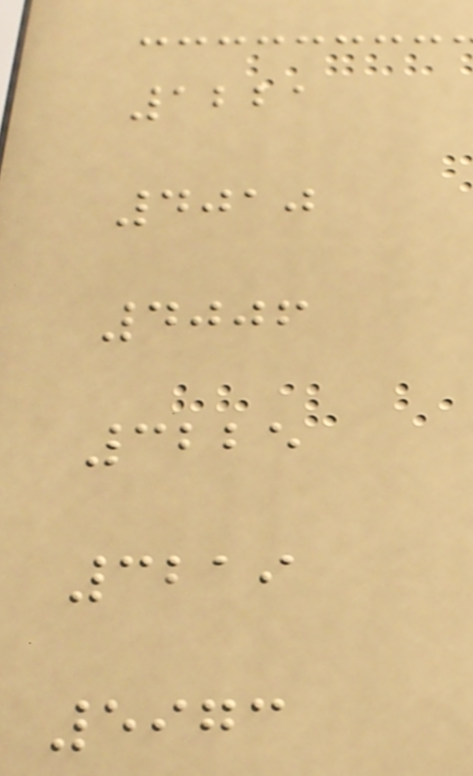1221
4010
4006
3225
3219
5973
